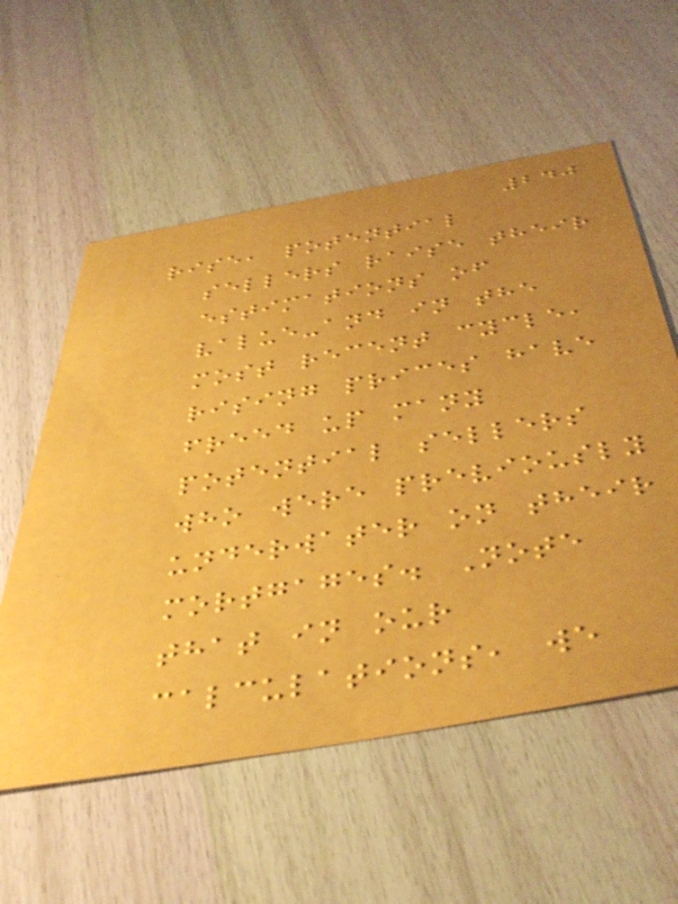240
rise, potential
sellers raise their
estimations of
value-and in the
most recent cycle,
rising prices have
freed up many
potential sellers
who were previously
underwater on their
mortgages. Note
that in our
calculations, we
